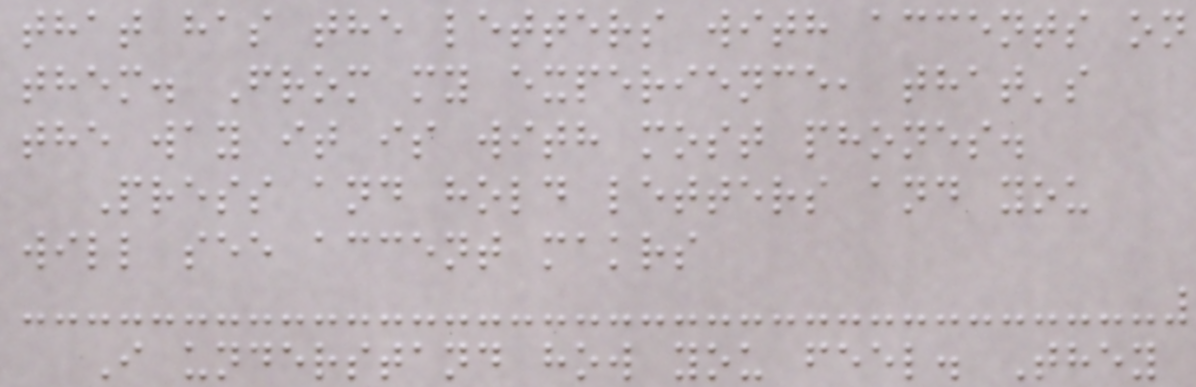that has the letters with accents on
them. From my experience, that's
the way it is with most phones.
Press and hold letters and you
will see accent makrs
I understand how you feel. They
